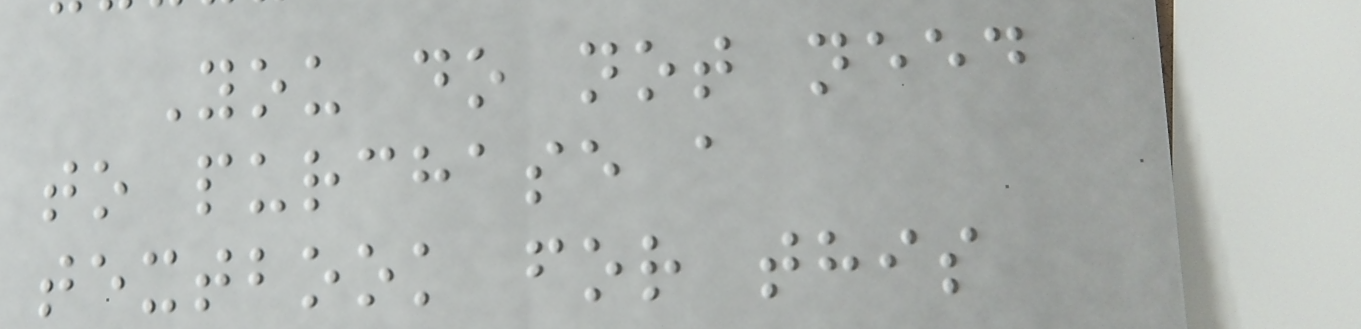You do not need
to purchase a
textbook for this
